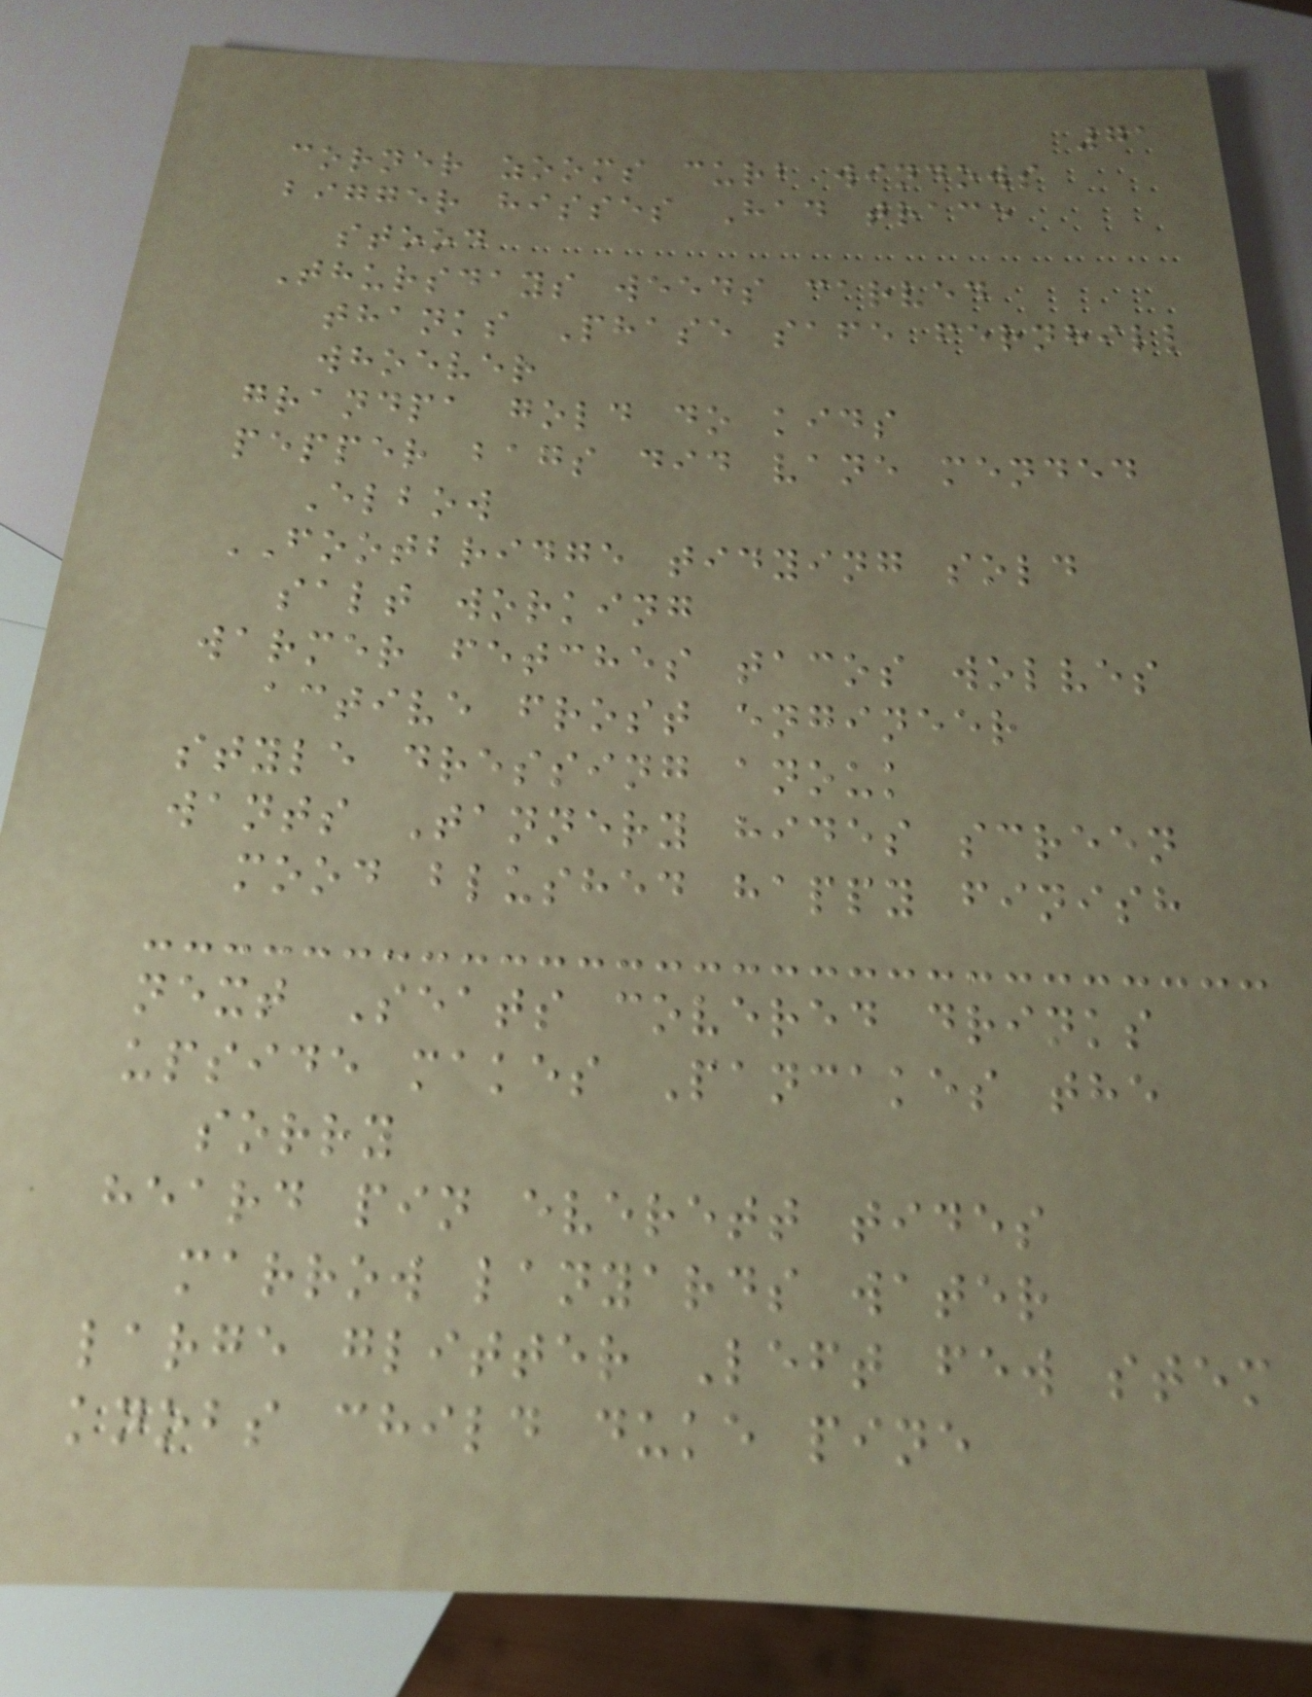71
corner zooms curb windows
bigger hisses Had trace
stood
Thursdays weeds carved
thanks Phase safe fernhill
whoever
grandpa gold do kids
pepper bags did vane mended
Elbow
FOOTBRIDGE tidying sold
salt working
warmer fetches tacos wolves
active frost engineer
style dressing anouk
wants Tannery hides screen
mood blushed happy finish
next Seats covered drinks
upside makes Pancakes the
sorry
heard pin everett tides
marrow lanyards water
large glitter Left few stem
knobs child duke pine
